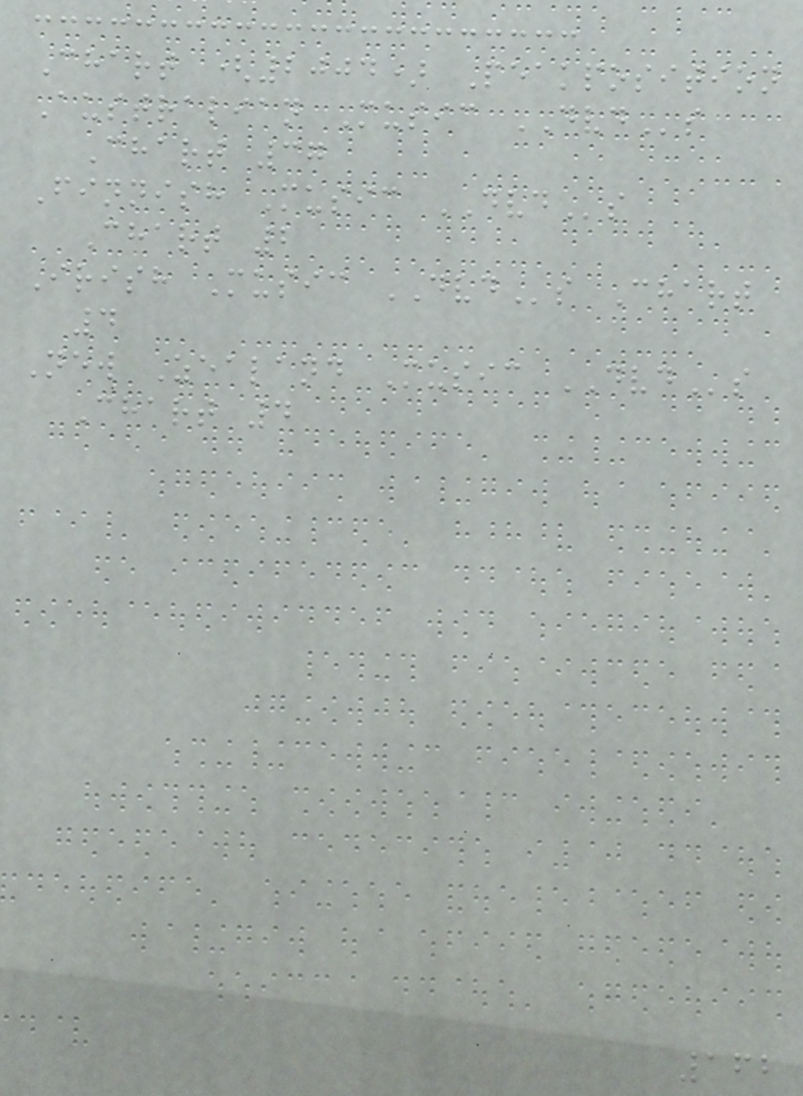Chart (2004) Peakposition
Australian Music DVDs
Chart 37
Finnish Music DVDs
Chart 2
Irish Music DVDs Chart
4
New Zealand Music DVDs
Chart 4
162
